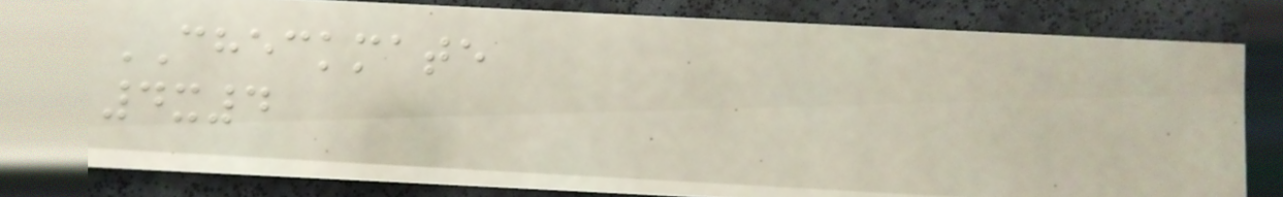CHECKMATE
4x4
